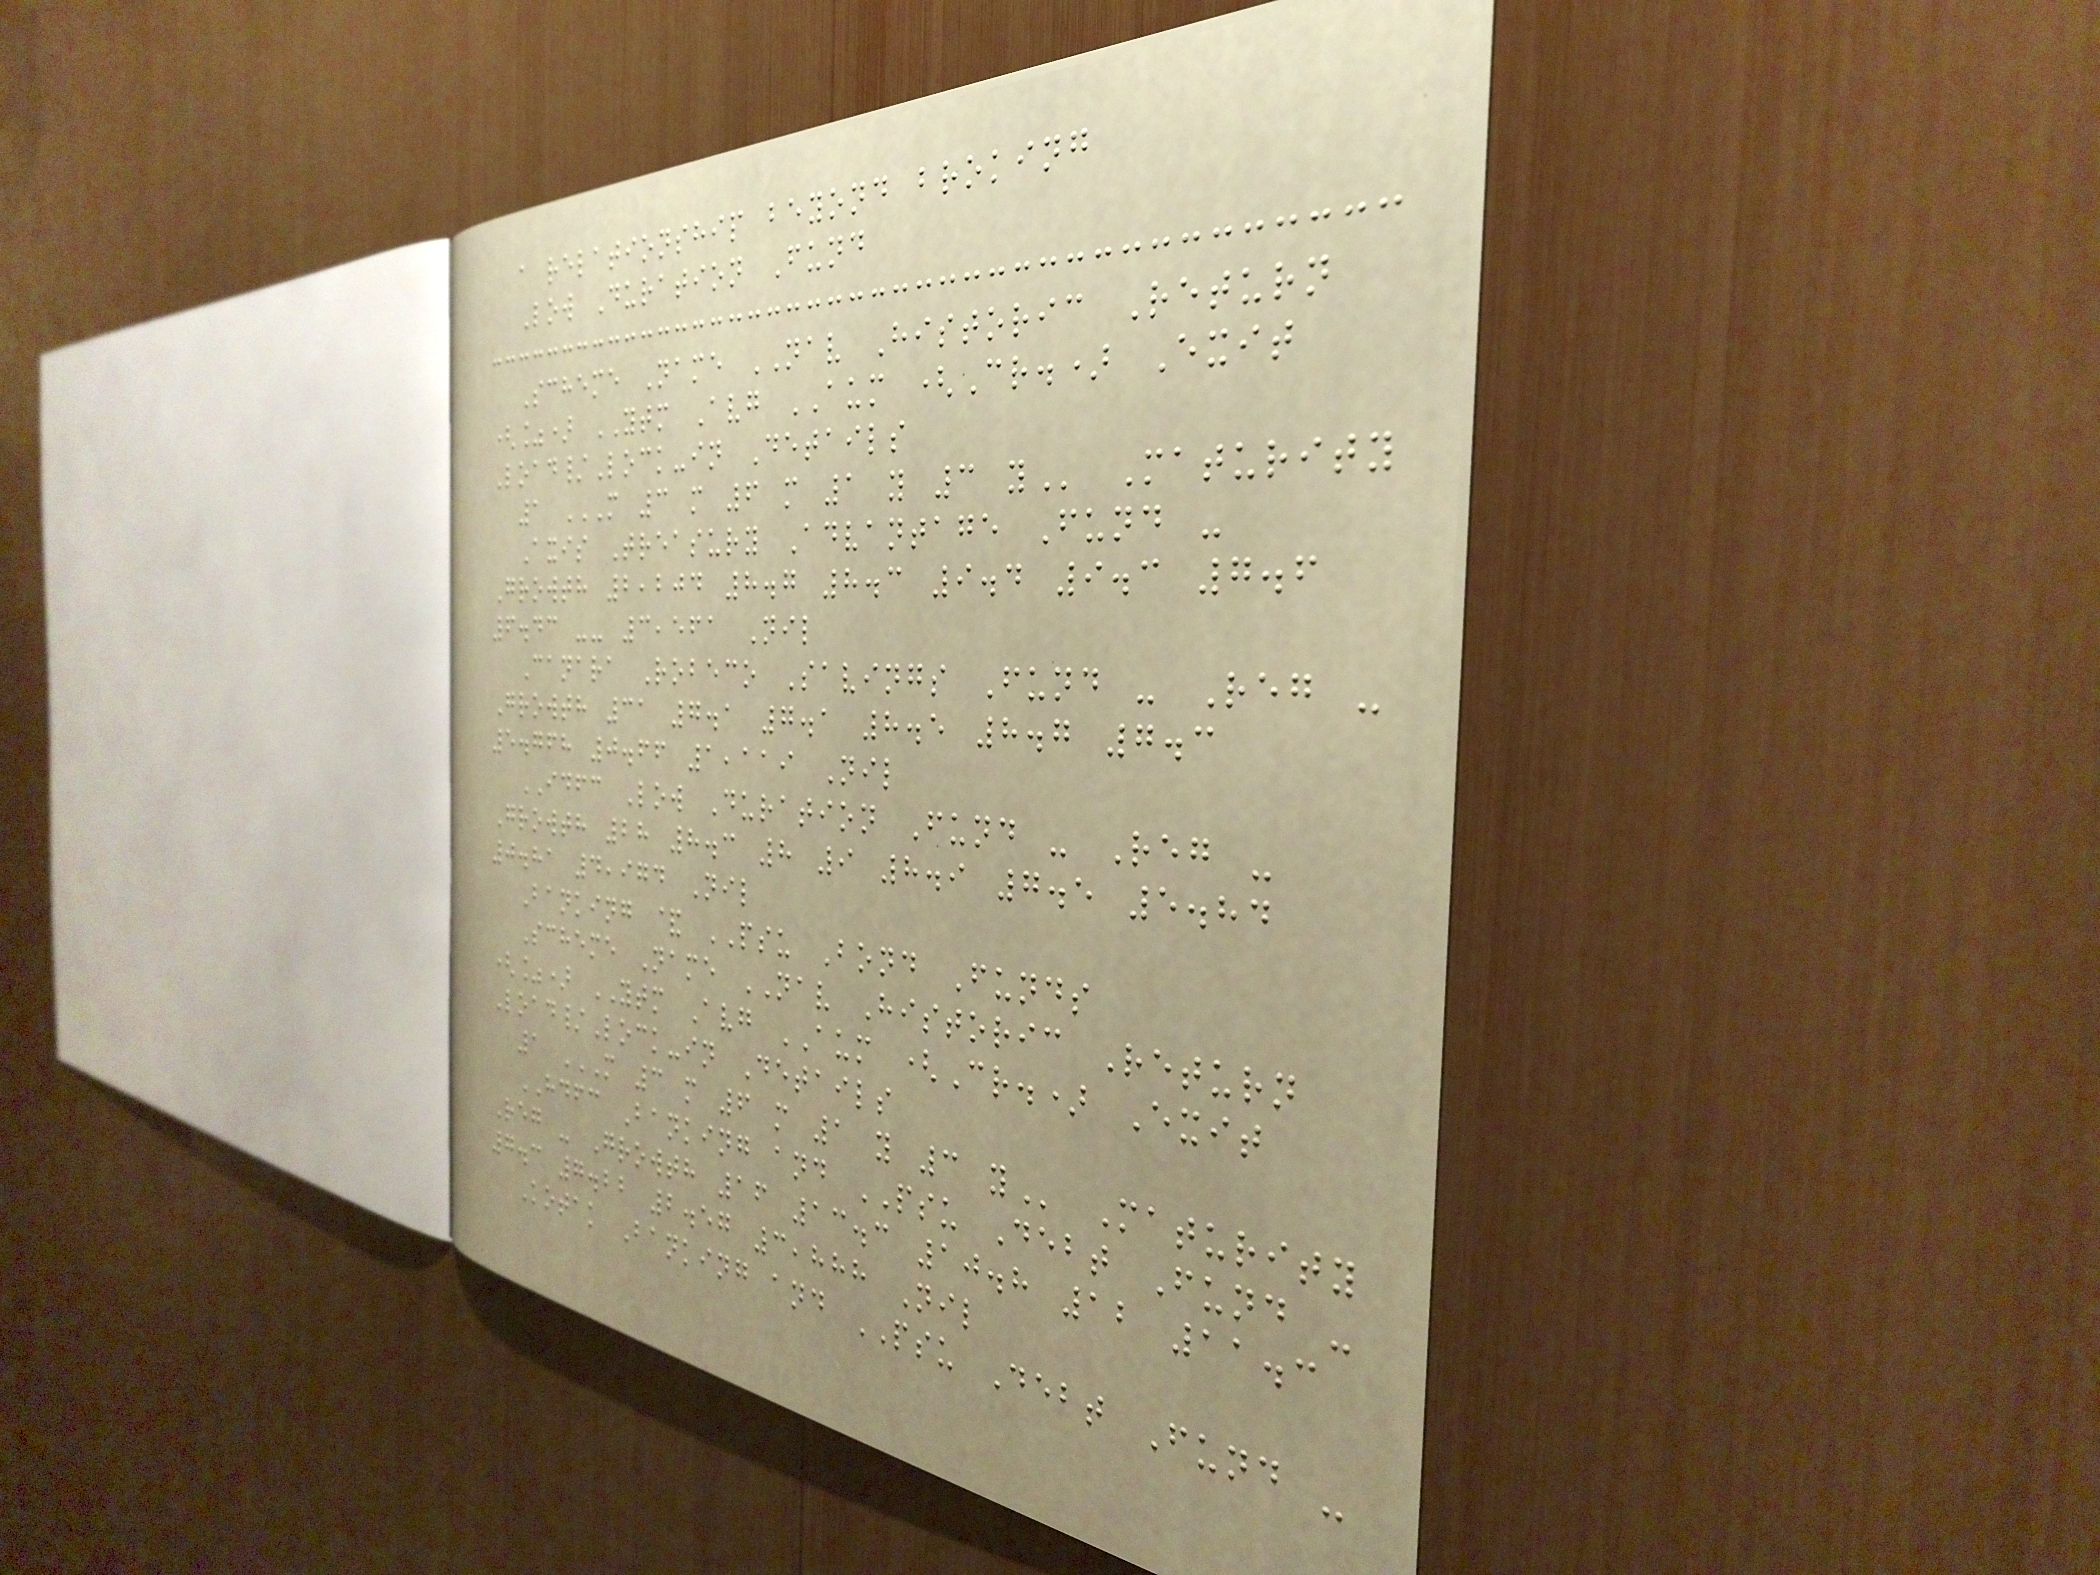a relationship beyond broking
Low Duration Fund
Scheme Name NAV Historic Return
(%) YTM Avg AUM (Cr.) Exit
Load/Lock-in Details
1 M 3 M 6 M 1 Y 3 Y Maturity
Axis Treasury Advantage Fund -
Growth 2,204 8.7 8.3 9.4 9.3 7.6
6.43 -- 3,561 Nil
Canara Robeco Savings Fund - Reg -
Growth 31 7.1 7.1 8.5 8.7 7.3
5.768 0.66 1,119 Nil
IDFC Low Duration Fund - Reg -
Growth 28 8.3 8 9 8.9 7.5 5.84
0.81 4,974 Nil
Banking & PSU Bond Funds
Scheme Name NAV Historic Return
(%) YTM Avg AUM (Cr.) Exit
Load/Lock-in Details
1 M 3 M 6 M 1 Y 3 Y Maturity
HDFC Banking and PSU Debt Fund -
Reg - Growth 16 13.3 10.8 12 11.3
7.3 7.22 2.57 3,888 Nil
Kotak Banking and PSU Debt Fund -
